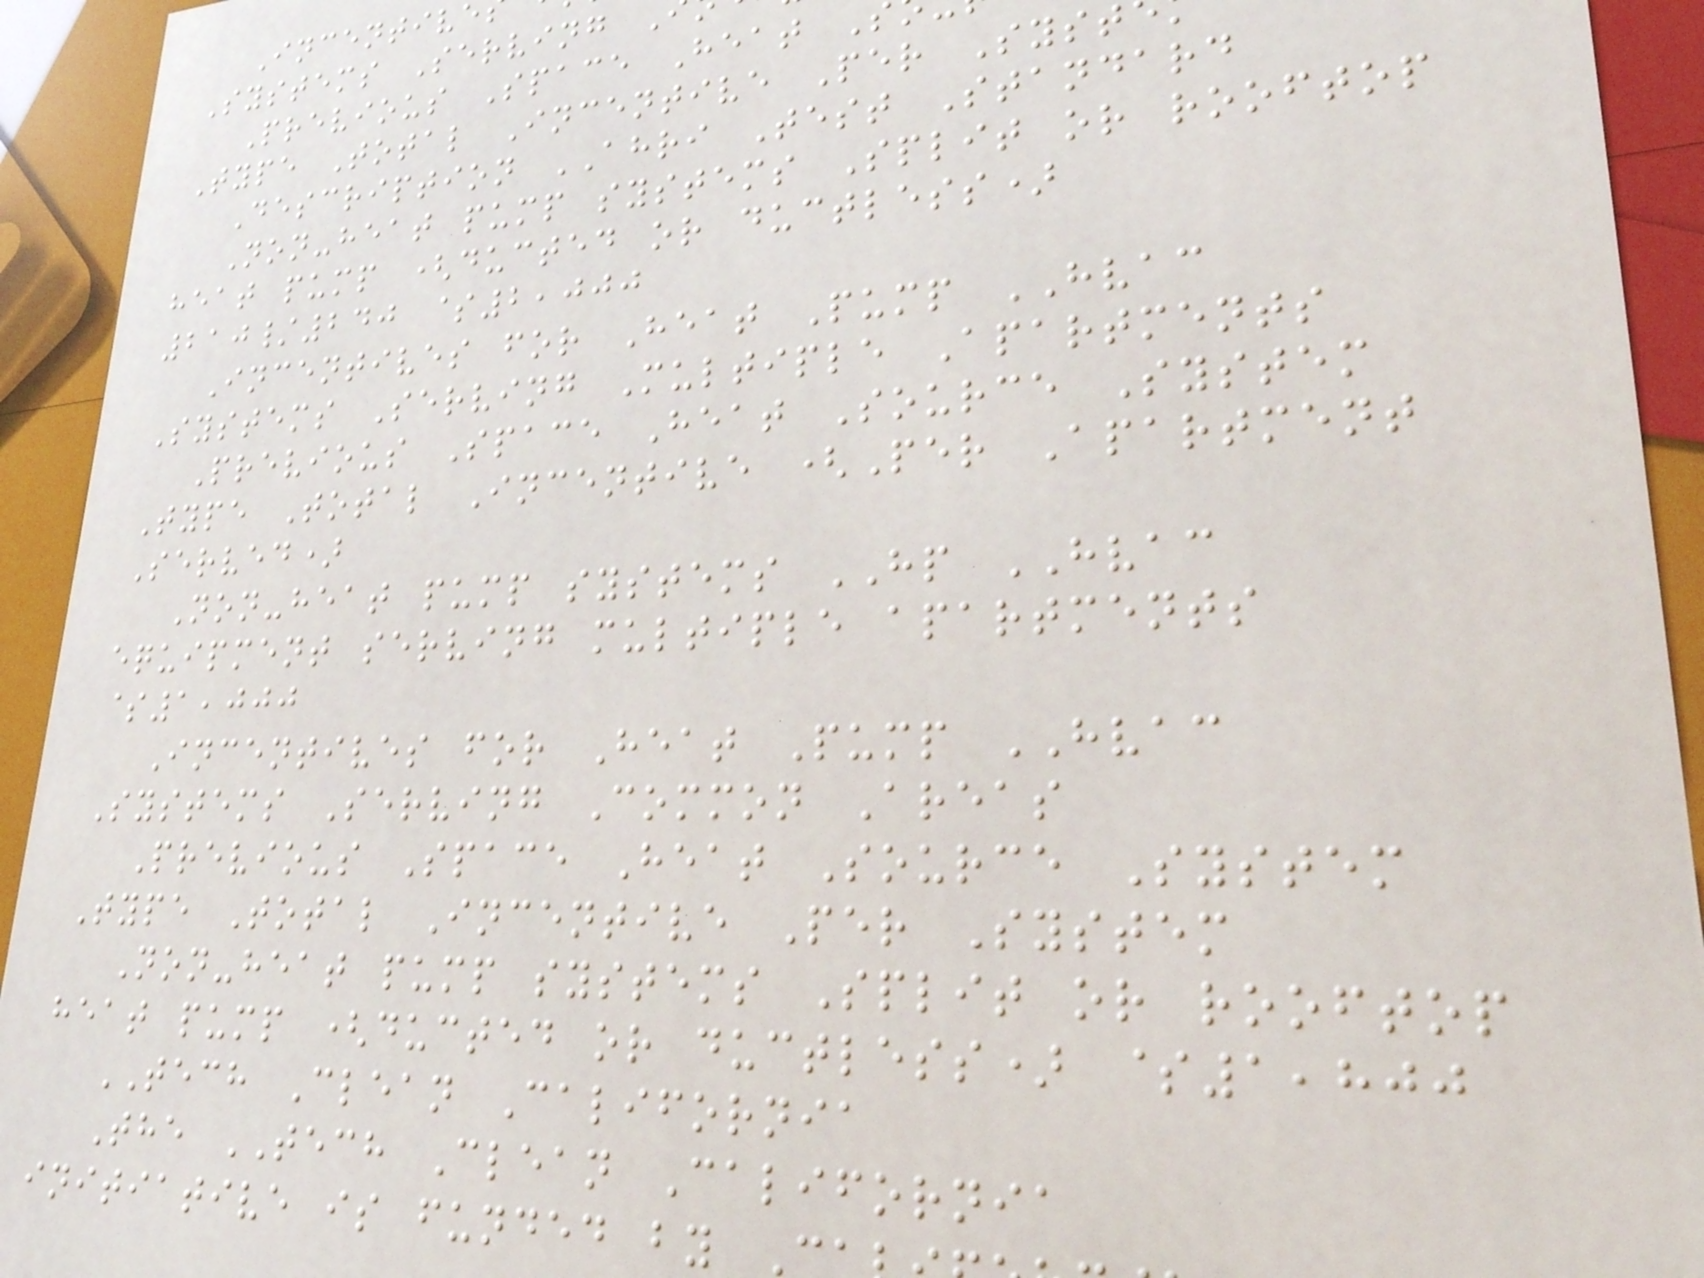Incentive
Systems Serving
Previous Space Heat
Type Total Incentive Per Syst
Description AHRI Test Standard
Non-heat pump systems Split or rooftop
heat pump (ducted or ductless)
210/240 $2,000
Incentives for Heat Pump HVAC
Systems Serving Multiple Apartments
Previous Space Heat Source System
Type Total Incentive (Per Apartment
Served)
Non-heat pump systems HP HVAC
equipment serving multiple apartments
$1,000
Incentives for Heat Pump HVAC
Systems Serving Common Areas
Previous Space Heat Source System
Type Total Incentive Per System
Non-heat pump systems Split or rooftop
heat pump (ducted or ductless) $1,800
TECH Clean California
The TECH Clean California
initiative is funded by
